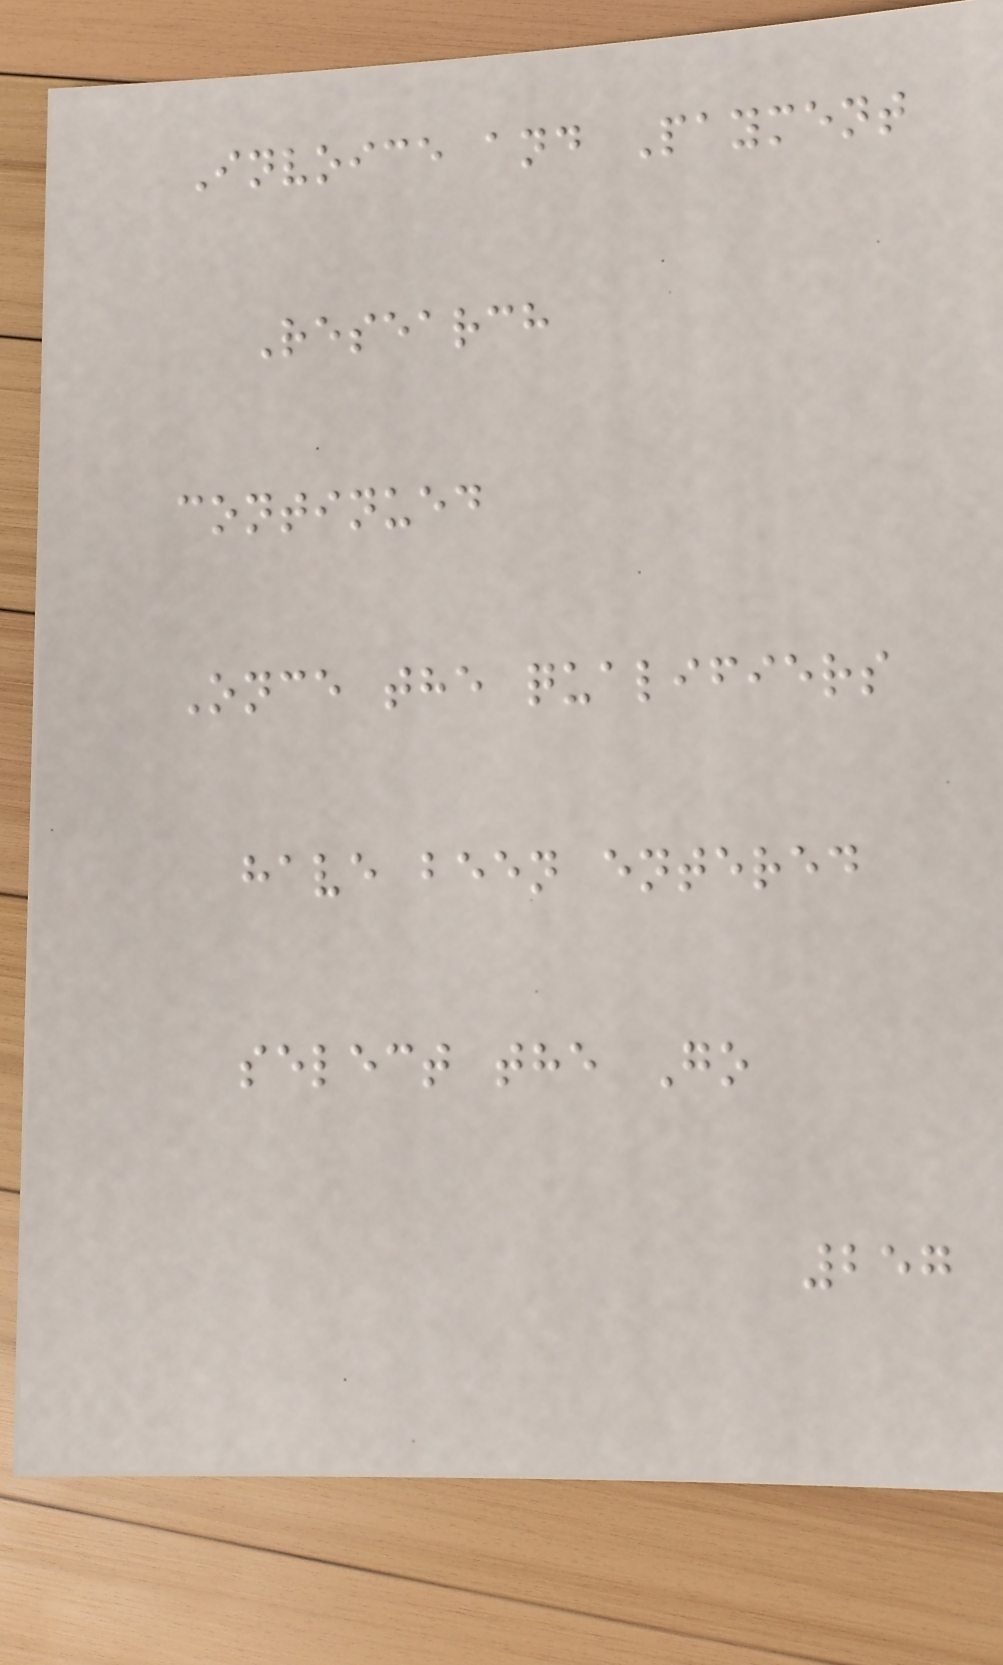Invoice and Payment
Research
continued
Once the qualifiers
have been entered
select the Go
257
